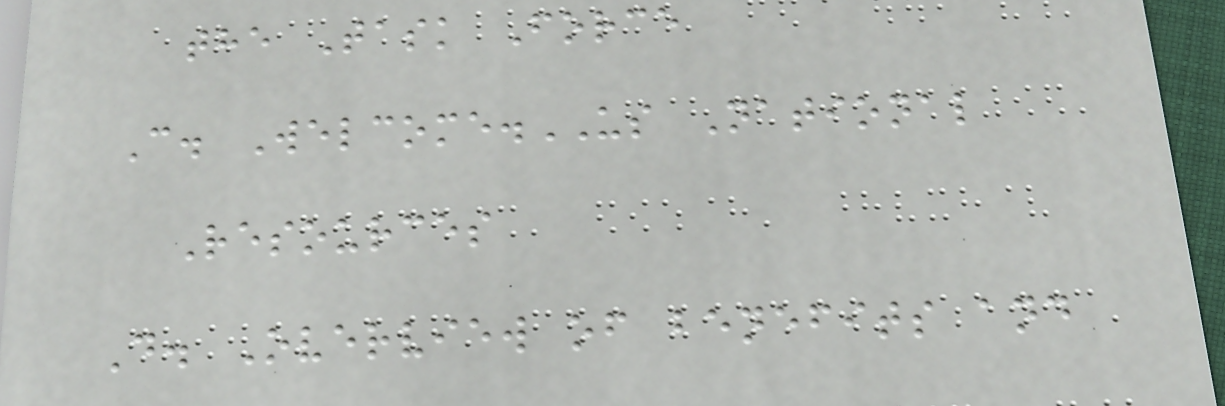the Task Force
C. Welcome.US National
Resources
D. Overview of benefits and
